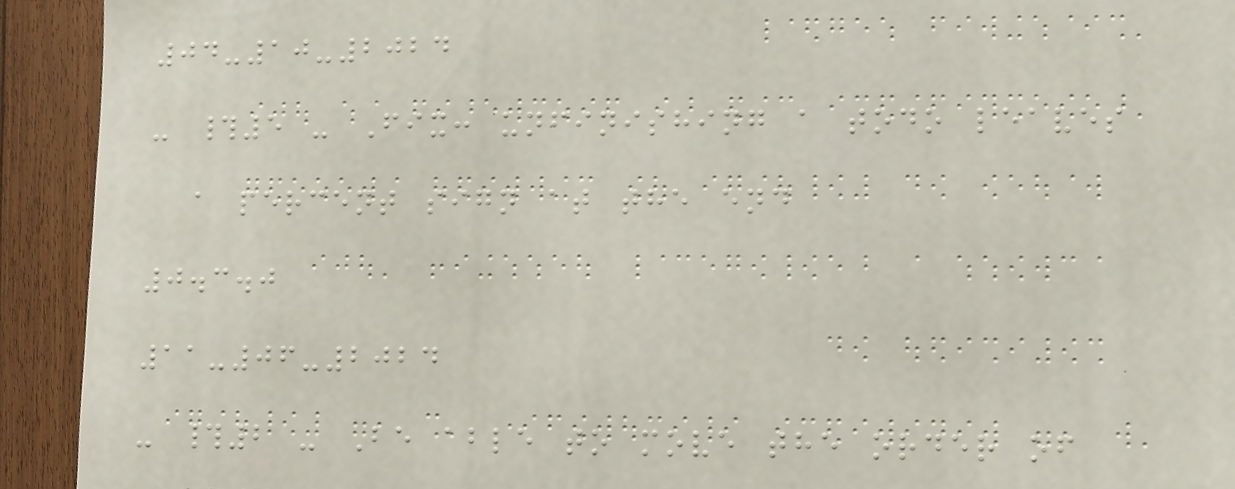04-10-2024
- #5 - Fix: unfinishing a todo leaves
a percent sign at the end
0.3.0
11-06-2024
- #2 - Be able to move the order of
